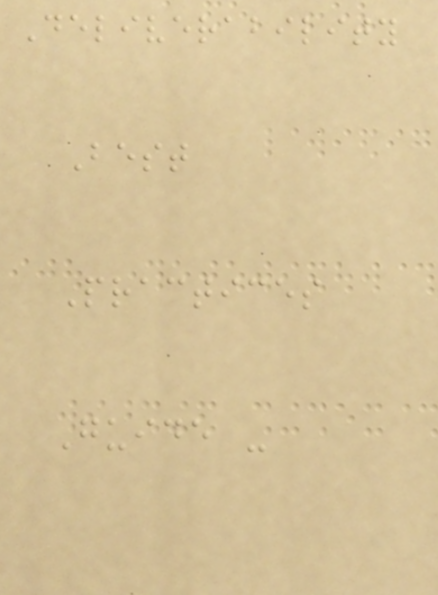Deliverability
Best
Practices
Guide -
